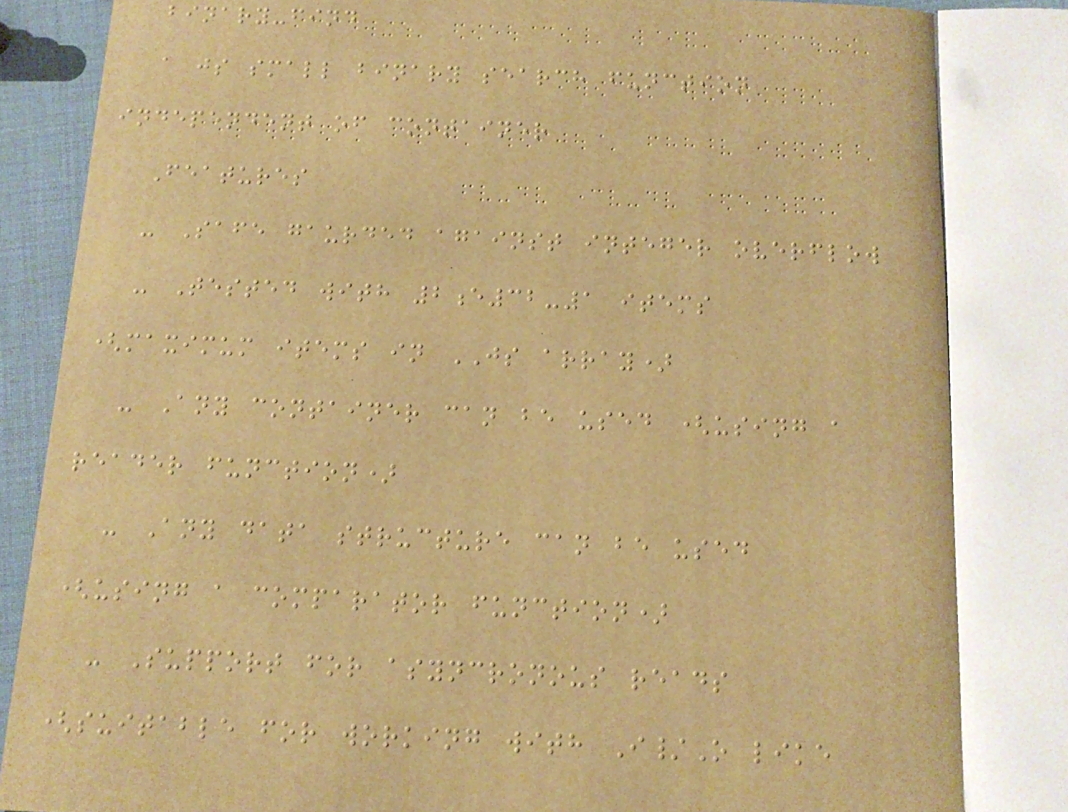binary-find
a js small binary search function
independent of container
Features
- Safe gaurded against integer overflow
- Tested with 2e32-1 items
(maximum items in JS array)
- Any container can be used (using a
reader function)
- Any data structure can be used
(using a comparator function)
- Support for asyncronous reads
(suitable for working with I/O like
